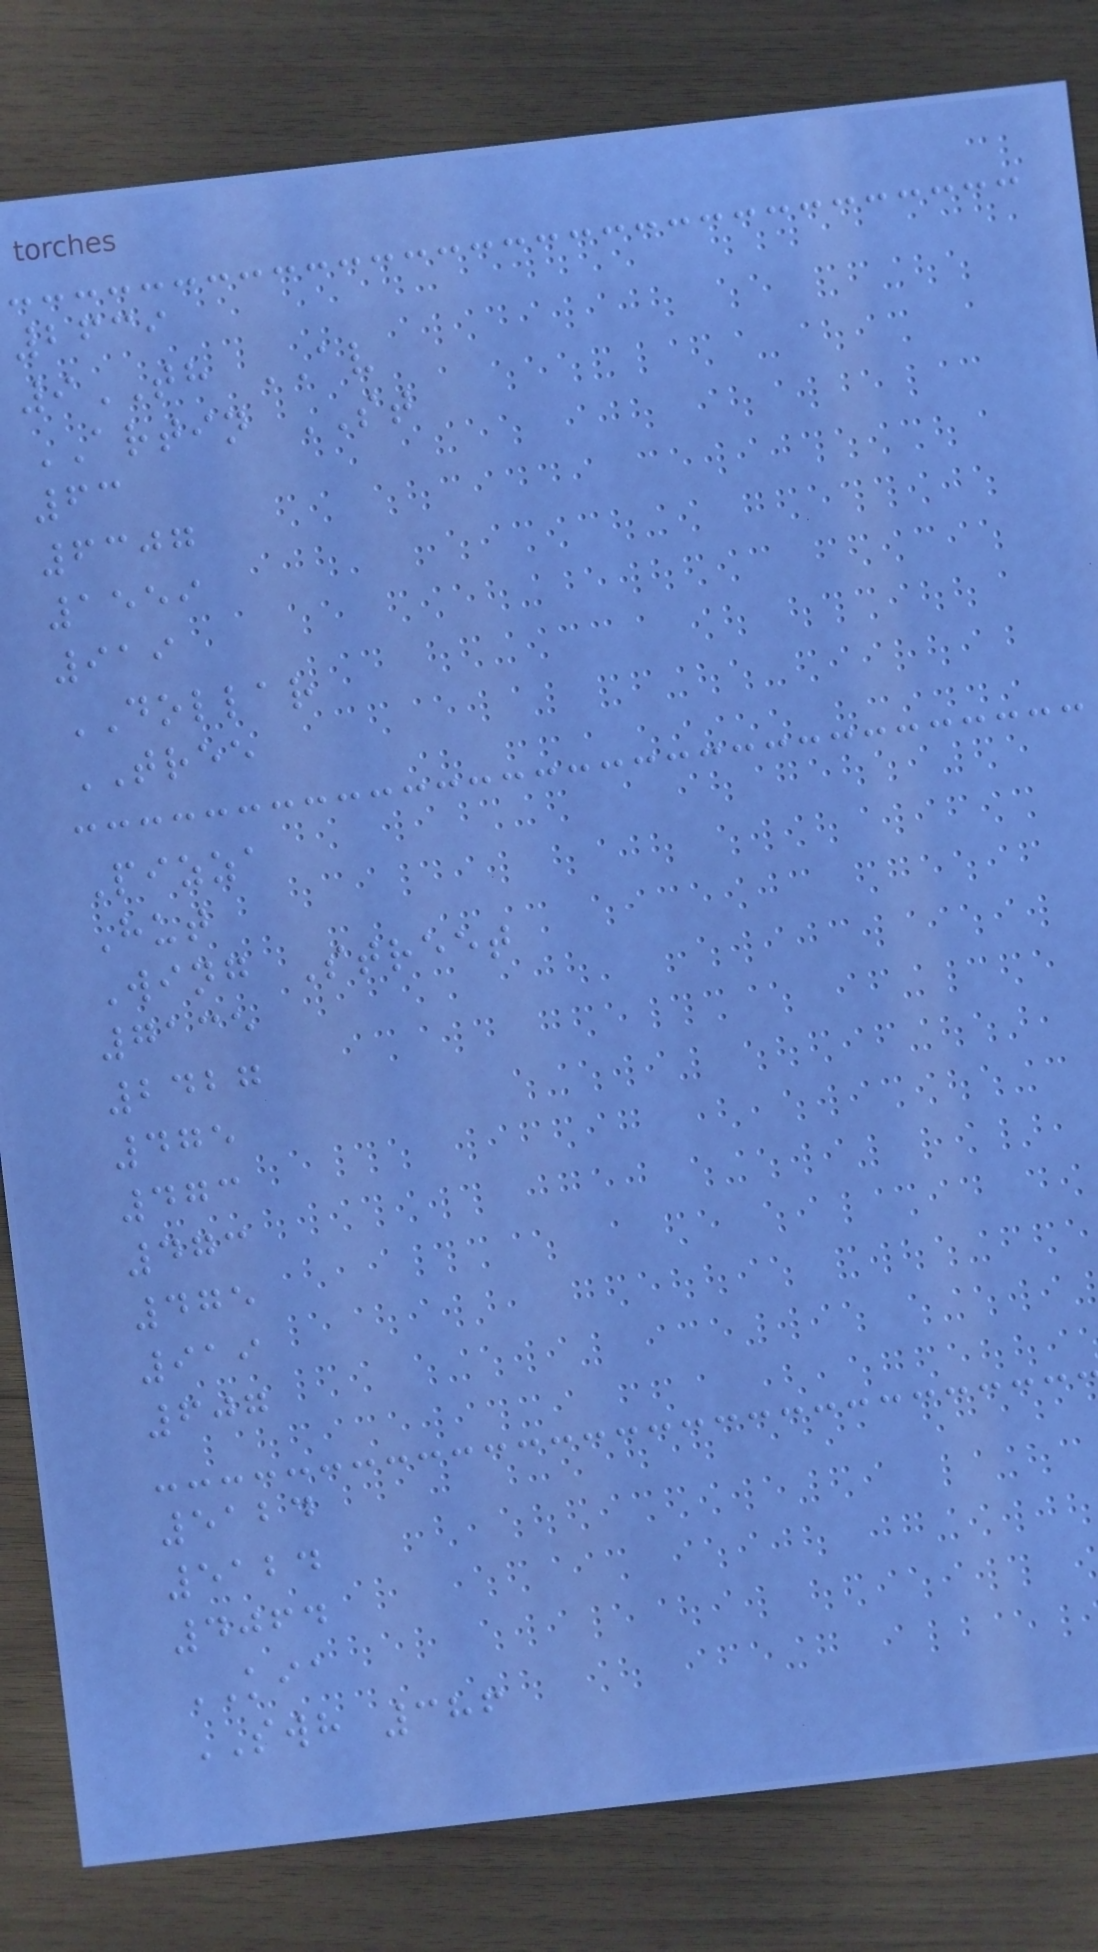2639
9TH AV
ARTIN ST
63
6307
1559
919
DOLLAR
TREE
Pizza
Hut
Wing Street
7135
2427
475
473
473
475
919
607
5124
5124
4064
KIA
SWH 386
